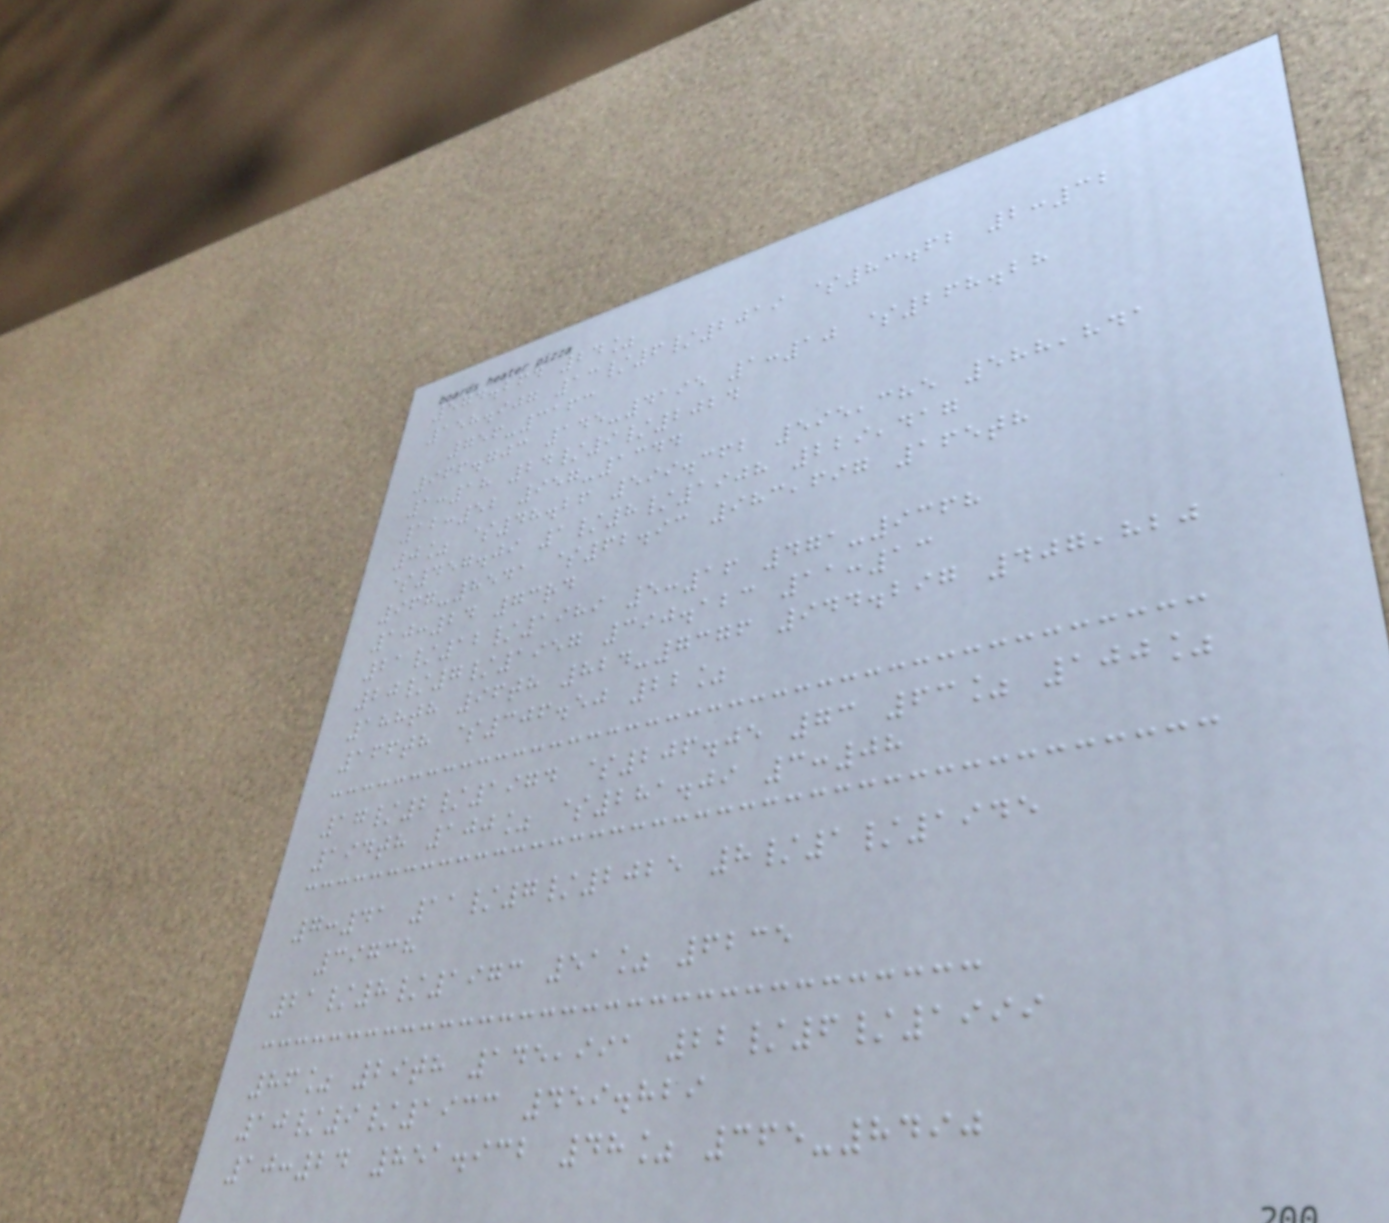574.264 24%
158.907 13/6/2019 $83.62 2:32
756-3163
966.703 145-4195 1:10 $268.28
1:18 24/9/2024
12:52 957-1344
0% $48.26 599.362 595,385 588,841
$457.09 1/8/1908 229,417
967-8541 $62.93 983,697 165th
10:24 73rd
21/12/1989 5:16 471-9368
20/7/1957 390.123 11:13
188th 96th 824-7376 944.297 407,820
166th $306.50 22%
17/2/1974 $206.05 73 63% 100%
194th 100% $281.09 3:08
7:41 11/7/2025 8/1/1945
39738
21/8/1973 51% 6235
86% 29th 145,991 22/6/1999
10/9/1933 459.829
10:24 851.932 48% 365-8490
